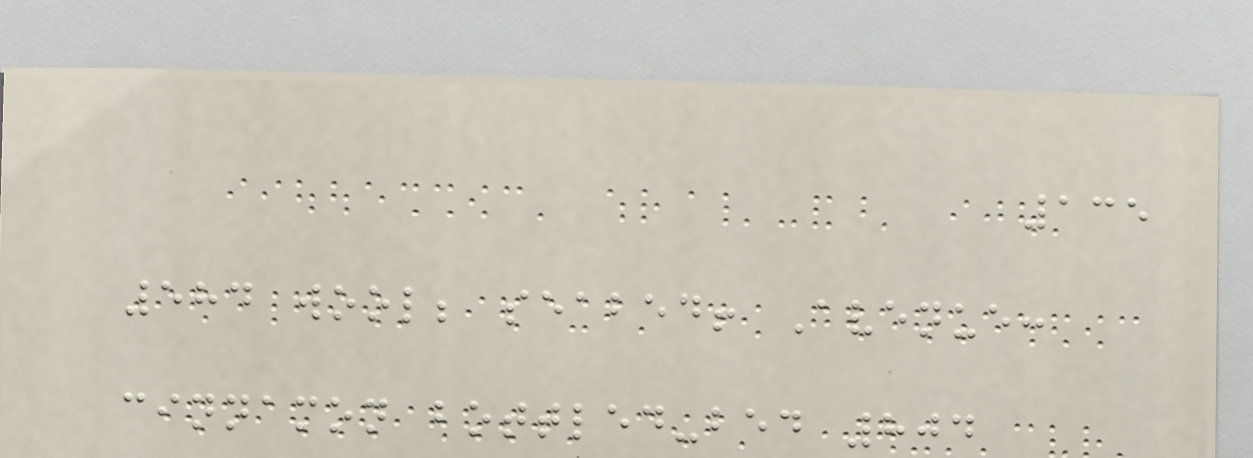135
584 wool; seabed! Avenue:
cinnamon bottled-bed 804
